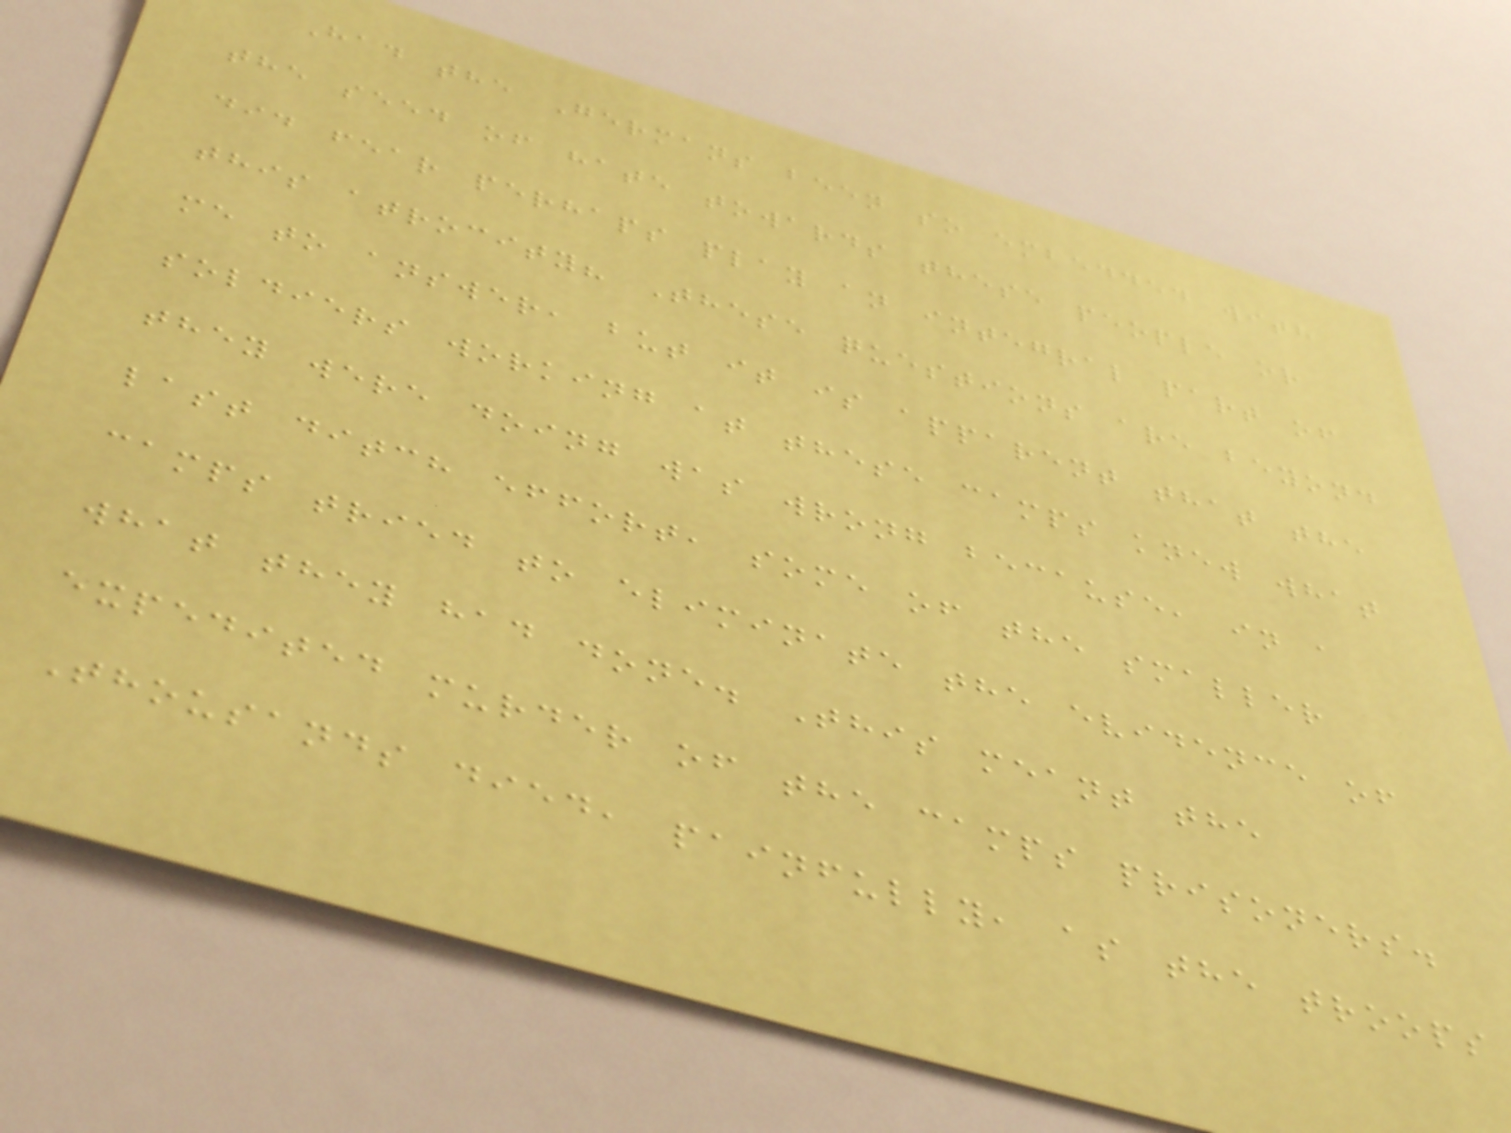Had the Germans been so embedded with
the seed of hate towards these people or
did fear perhaps play an integral part of
this atrocity? These questions are beyond
me to answer, but it is apparent that the
soldiers working at these camps knew what
they were doing was wrong because, in a
last ditch effort, some of the smaller
camps tried to eliminate the evidence of
what they had done. This meant the
expedited murder of the camps prisoners.
Thousands died, painfully, as the troops
